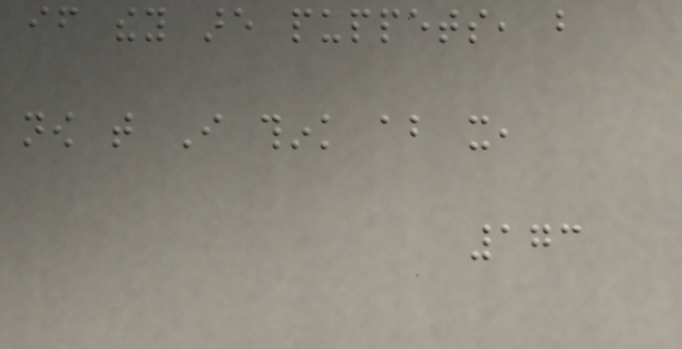if they are puppets, but
now that I think about it,
173
